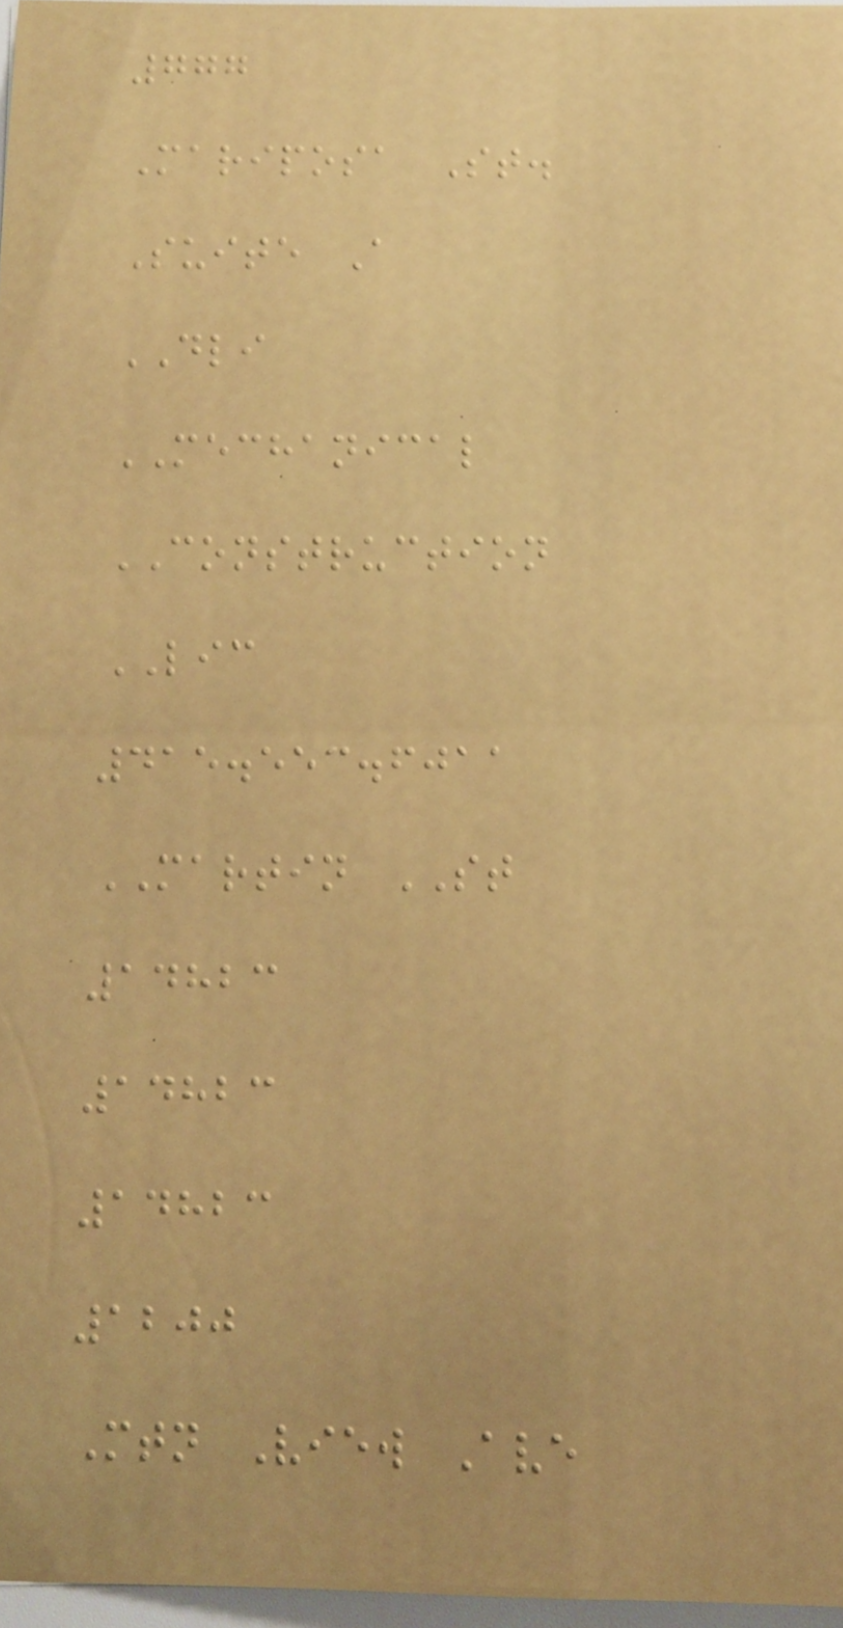777
Mariposa St.
Suite A
DLI
MECHANICAL
CONSTRUCTION
LIC
415.553.6011
MARTIN ST
14823
14823
14823
1200
Mtn View Ave
